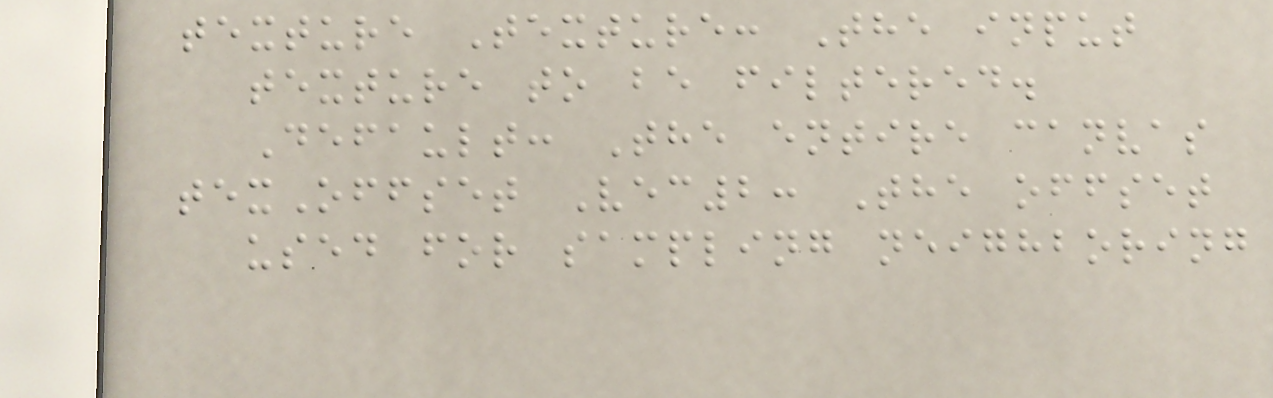texture Texture: The input
texture to be filtered.
Default: The entire canvas
texOffset Vec2: The offset
used for sampling neighboring
